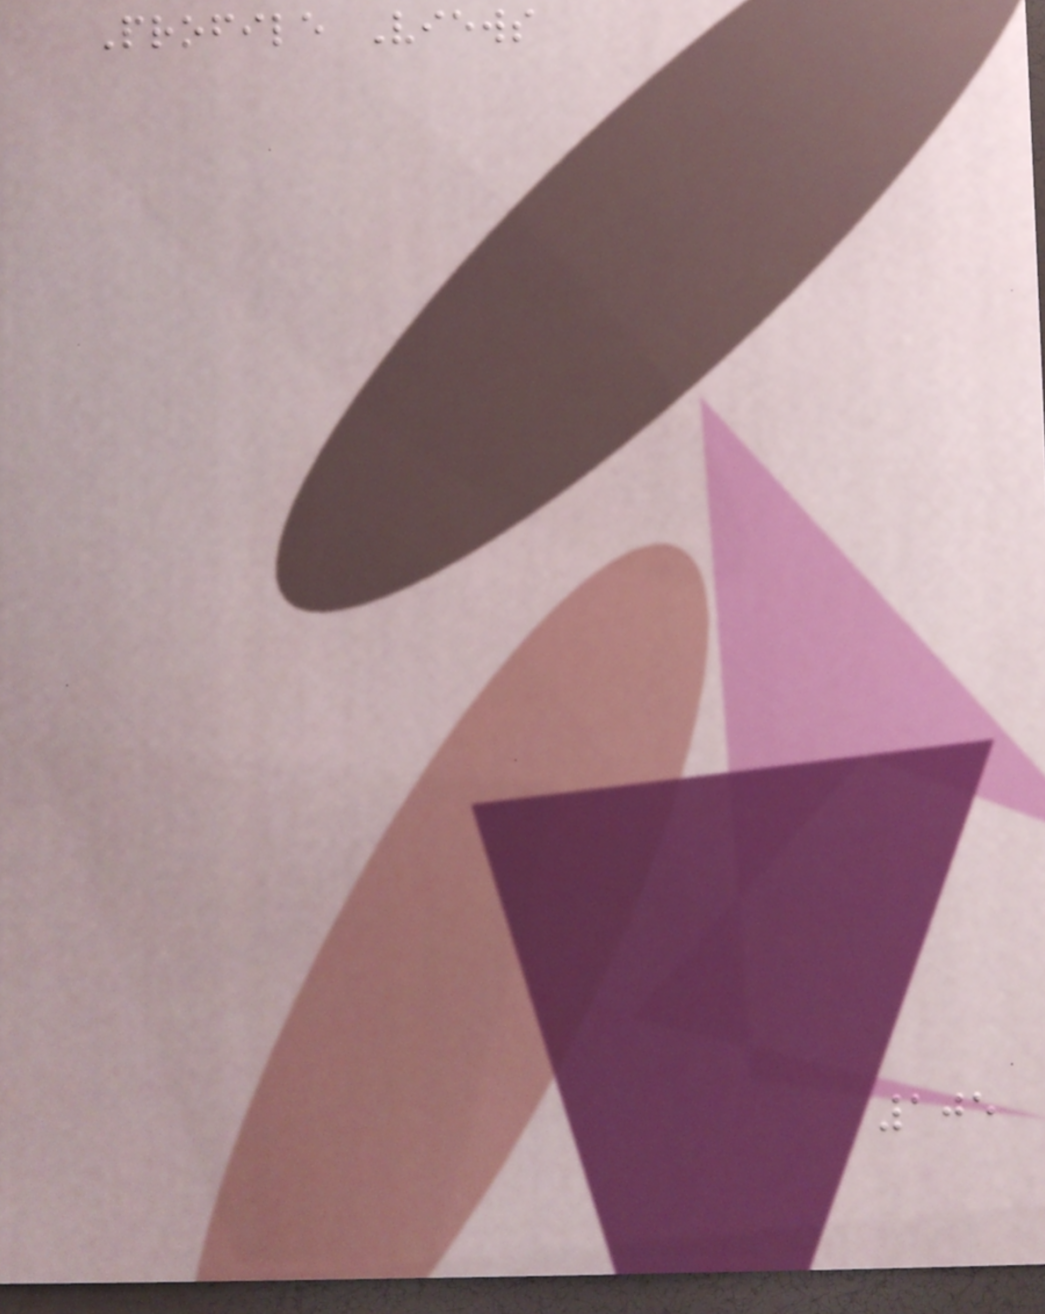Profile Views
105
